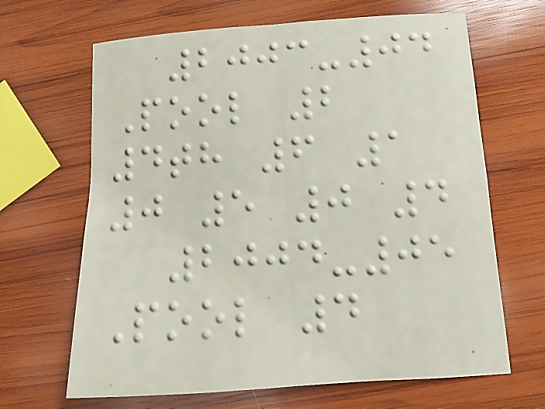2003-04
Pool 2
4th 6 1
0 5 0 4
2004-05
Pool 4
